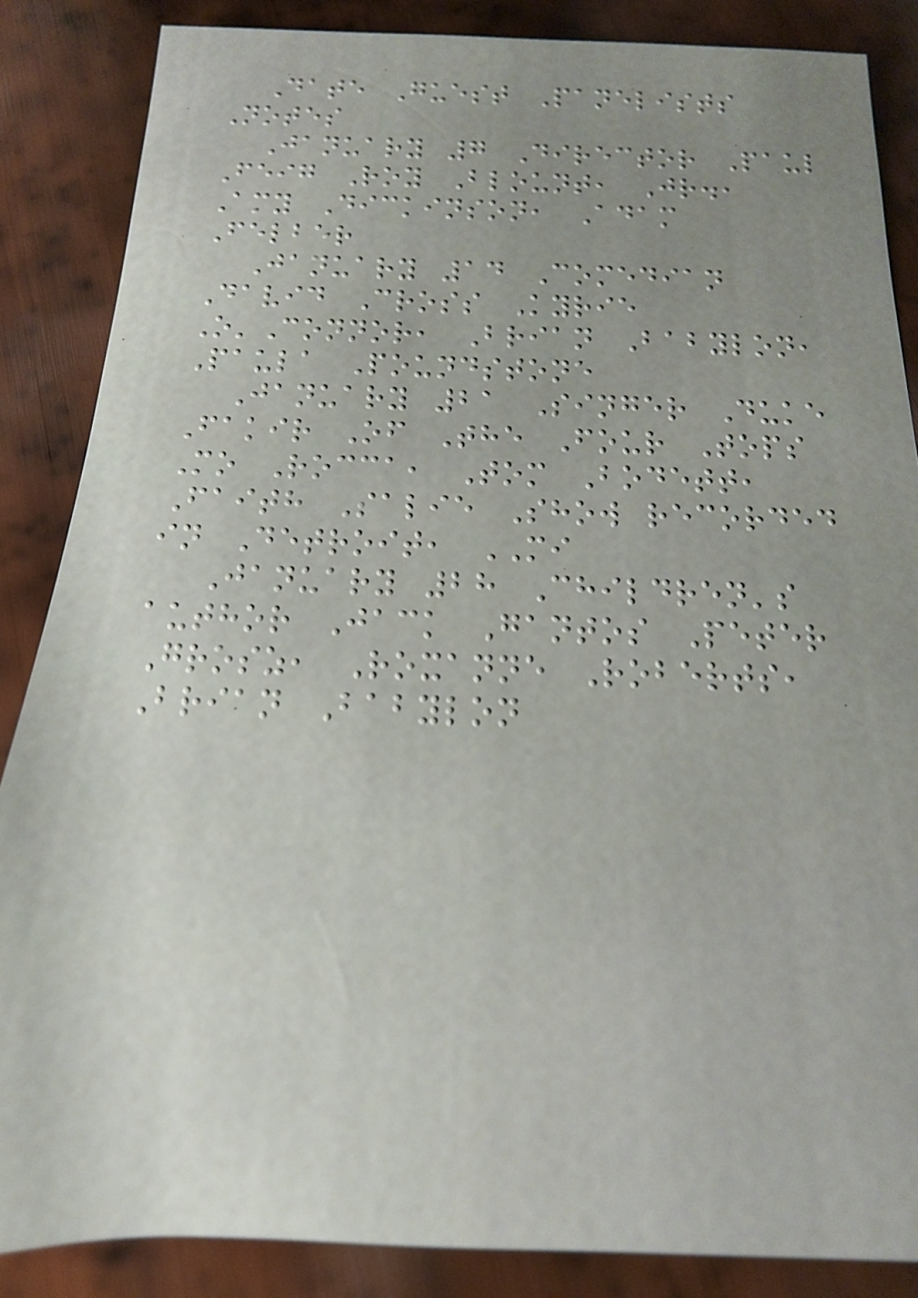Date Guest Panelists
Notes
January 7 Director Paul
Feig Roy Blount, Jr.,
Amy Dickinson, Adam
Felber
January 14 Comedian
David Cross Kyrie
O'Connor, Brian Babylon,
Paula Poundstone
January 21 Singer Duke
Fakir Of The Four Tops
Mo Rocca, Tom Bodett,
Faith Salie Show recorded
in Detroit, MI
January 28 Children's
author Jack Gantos Peter
Grosz, Roxanne Roberts,
Brian Babylon
